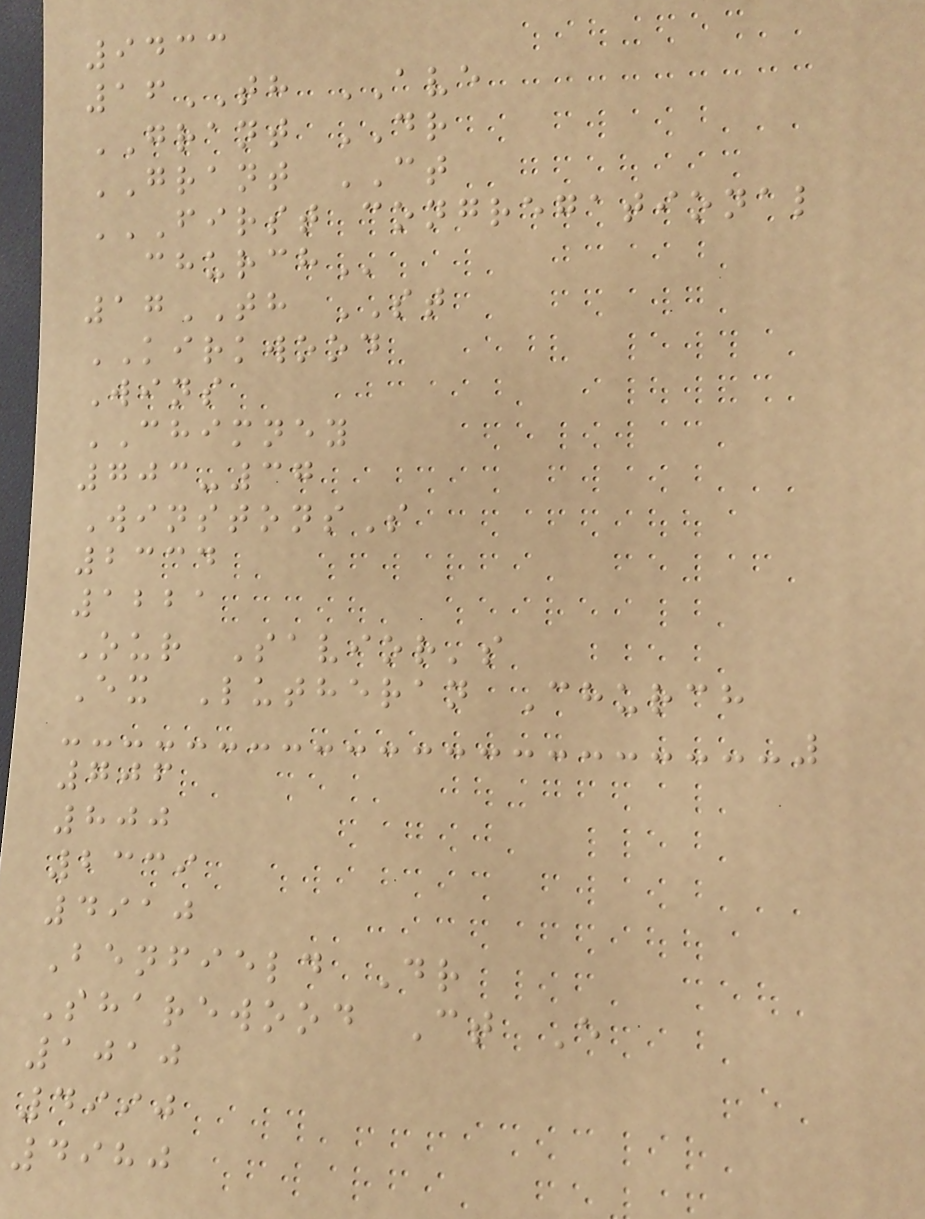9433
16TH AVE
GRANT DR
GRANT CT
FIRST CONGREGATIONAL
CHURCH
17TH ST
KIRKWOOD
Wins
CHIMNEY
703-37
WinstonsS
2334
1221
Our Savior's
Ex Lutheran Church
706
800
2339
4910
Benfield Dr
Sharewood Ct E
1010
4990
4980
